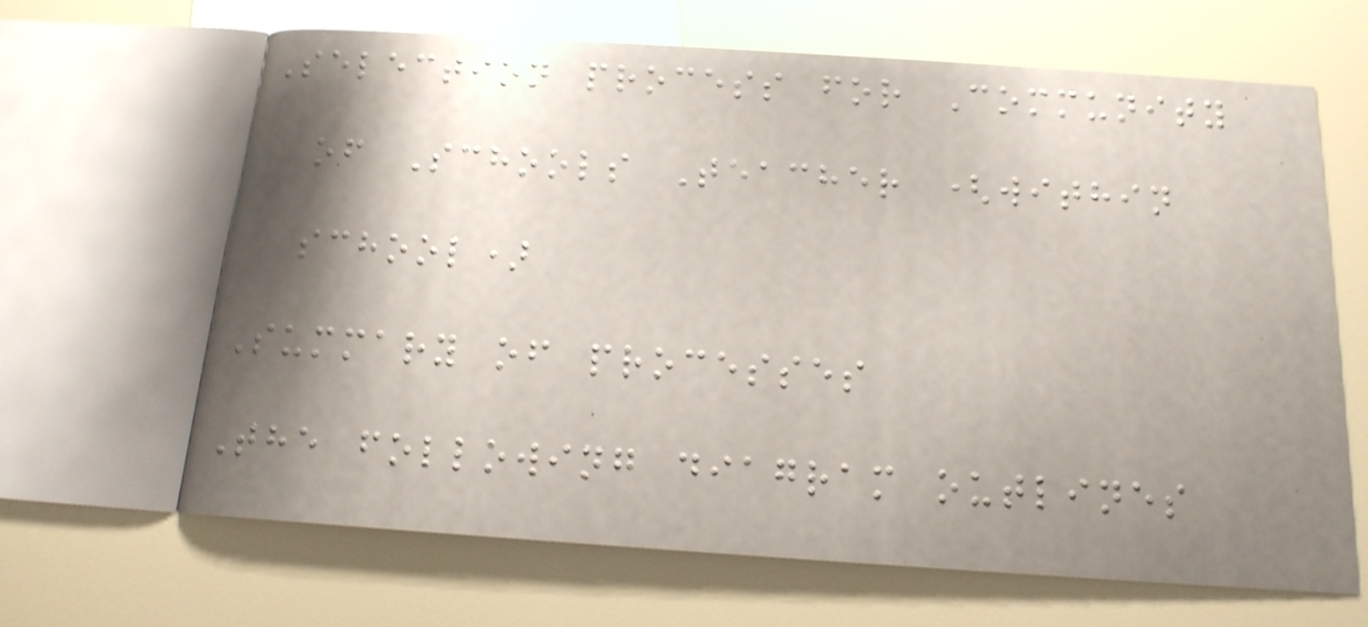Selection process for Community
of Schools Teacher (within
school)
Summary of processes
The following diagram outlines
